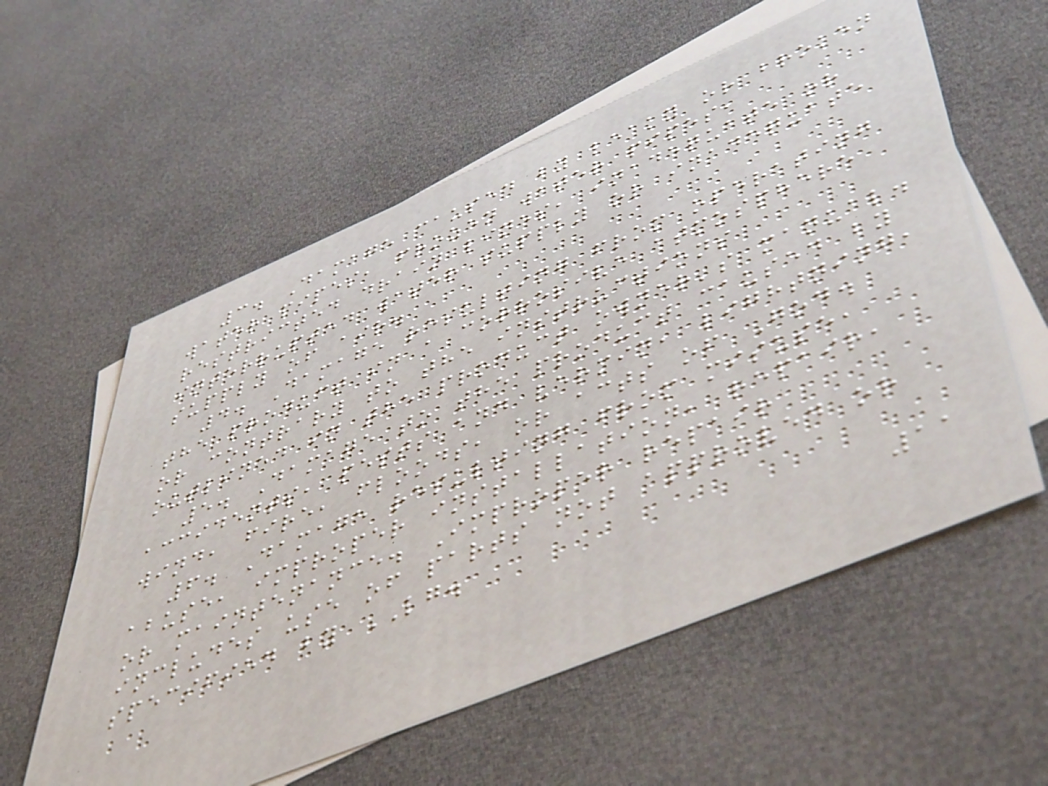3. Damage caused by leaky or broken
water pipes, frozen water pipes,
restricted drain lines, inadequate or
interrupted water supply or inadequate
supply of air.
4. Damage resulting from operating
the product in a corrosive atmosphere
or contrary to the instructions
outlined in the product owner's manual.
5. Damage to the product caused by
accidents, pests and vermin, lightning,
wind, fire, floods, or acts of God.
6. Damage resulting from misuse,
abuse, improper installation, repair,
or maintenance. Improper repair
includes use of parts not approved or
specified by LG.
11
